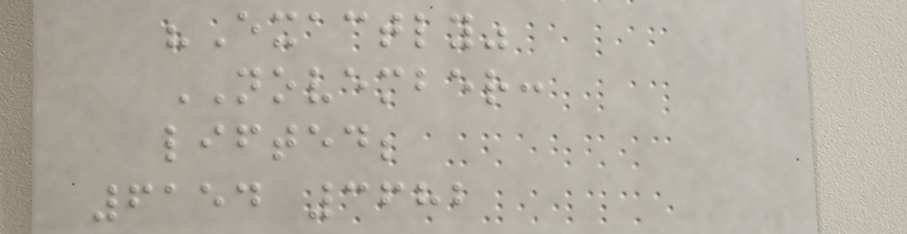"Exactly"
NOVEMBER:
lifted;
6154 3682
